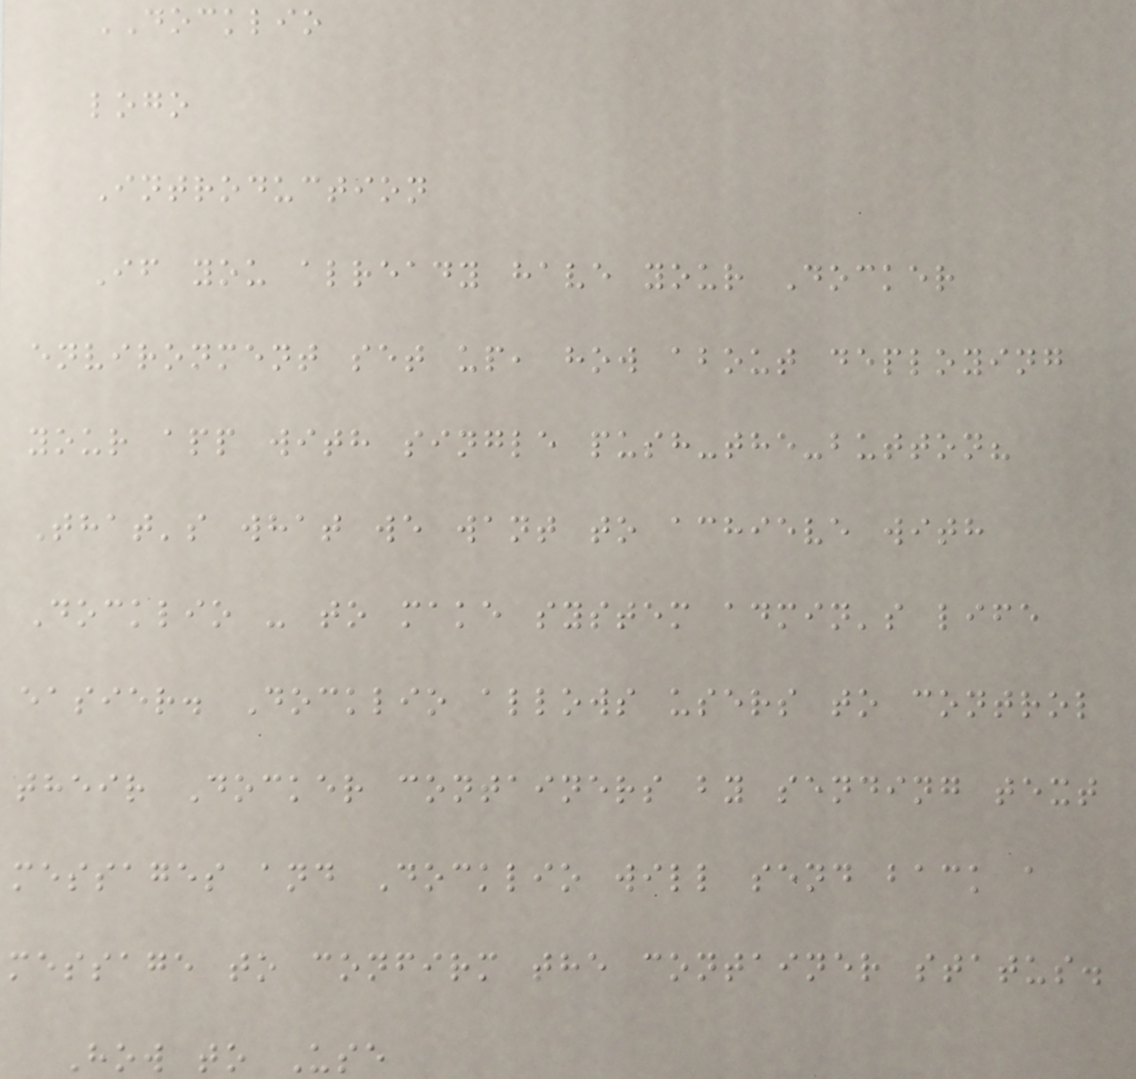DOCKLIO
logo
Introduction
If you already have your Docker
environment set up, how about deploying
your app with single push-the-button?
That's what we want to achieve with
Docklio - to make system admin's life
easier. Docklio allows users to control
their Docker containers by sending text
messages and Docklio will send back a
message to confirm the container status.
How to Use
